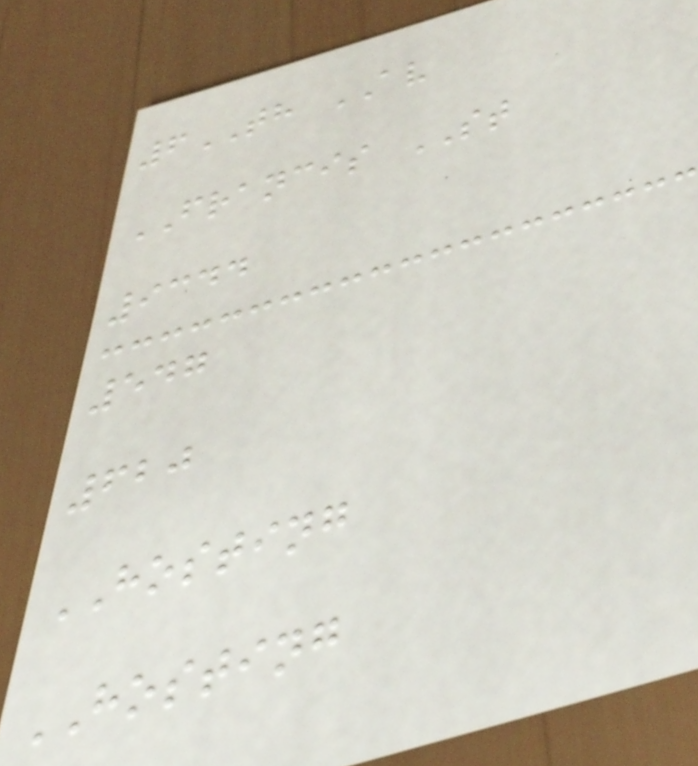6TH AV
FRANCIS ST
9344
547
620
HOSTING
HOSTING
